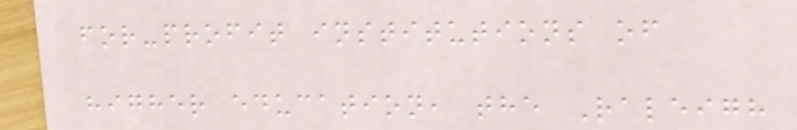for-profit institutions of
higher education, the Raleigh
